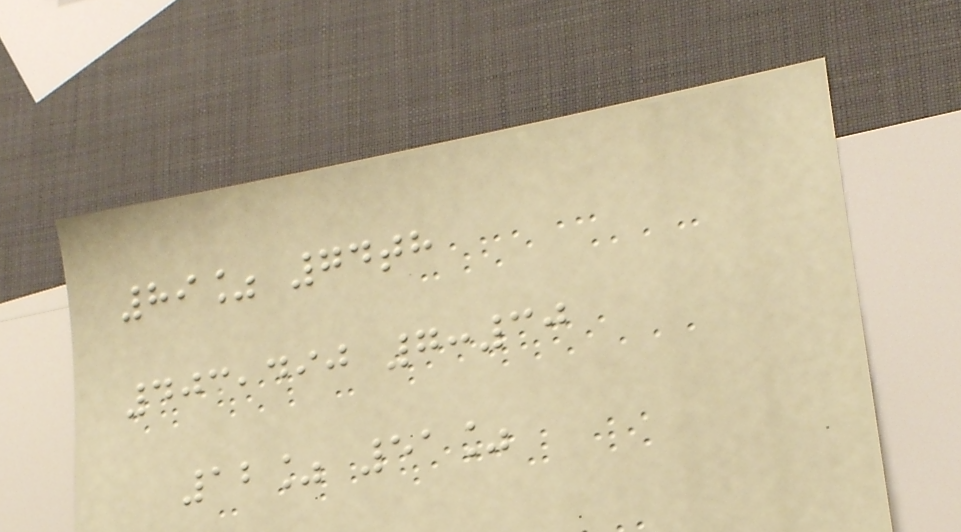89% 74th
403,490 7:30
12% 51%
